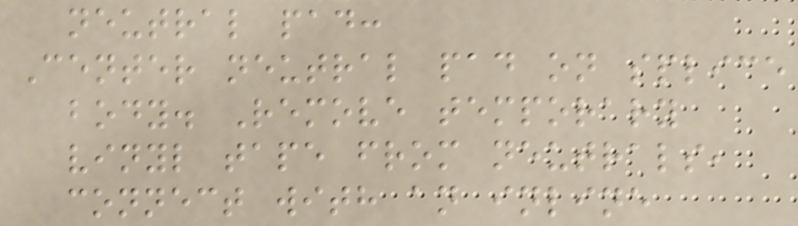neutral pad:
Center neutral pad on splice
body. Remove temporary
vinyl tape from neutrals,
connect with an inline
